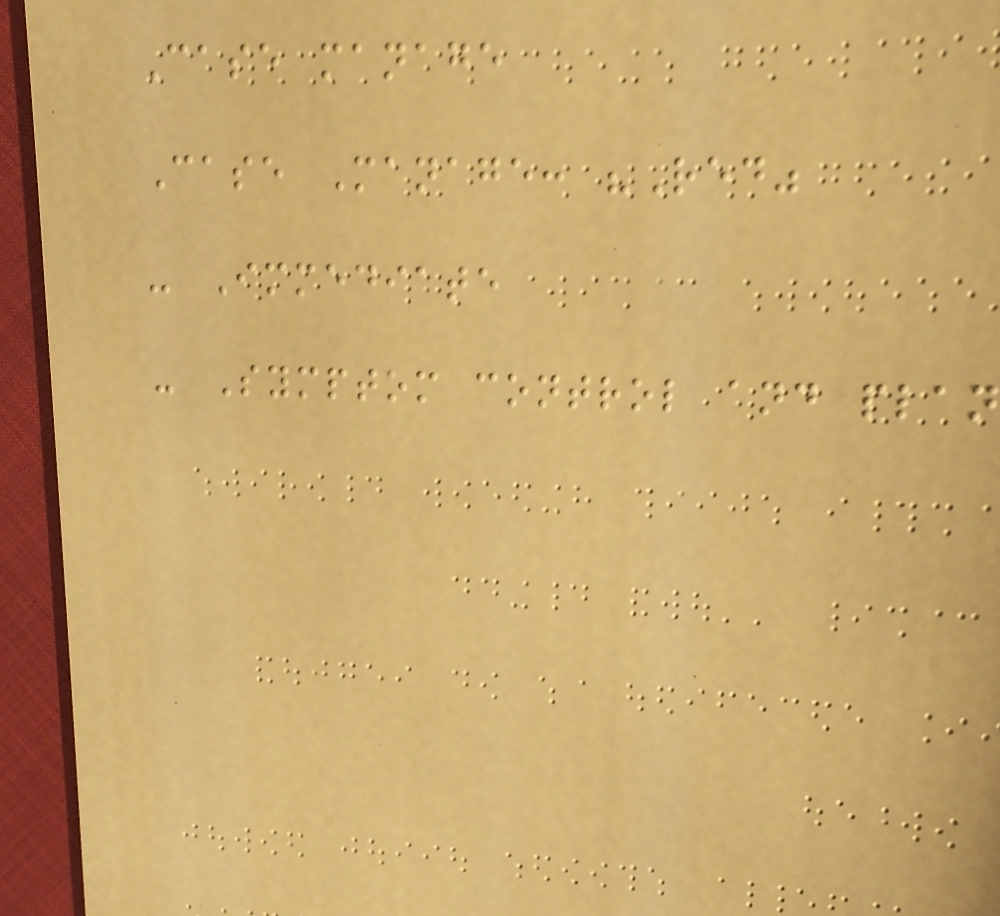Case manage
Case Manage: "Red"
- Immediate
- Symptom control and plan
